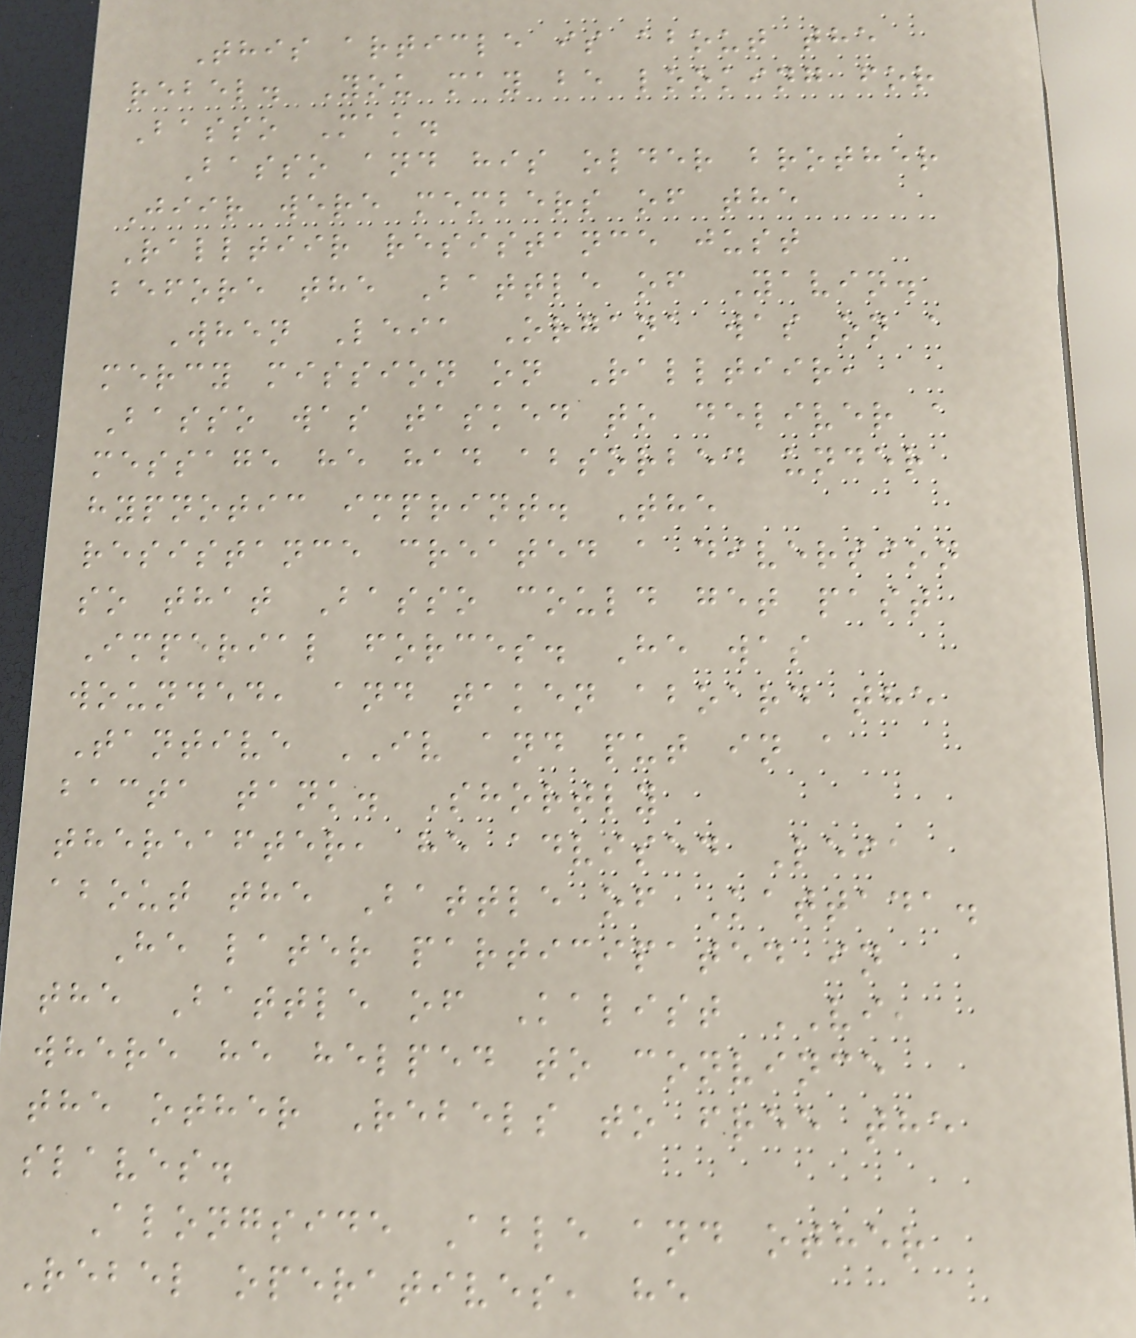This article is about the
rebel. You may be looking for
Basso Mak.
Basso and his older brother
Jiir were members of the
Ralltiir resistance just
before the Battle of Yavin.
When Leia Organa was on a
mercy mission on Ralltiir,
Basso was tasked to deliver a
message he had absorbed under
hypnotic imprint. The
resistance created a diversion
so that Basso could get past
Imperial forces. He was
wounded, and taken aboard the
Tantive IV and put in a
bacta tank. Shortly
thereafter, he advised Leia
about the Battle of Kattada.
He later participated in
the Battle of Kalist VI,
where he helped to convince
the other Rebels to free the
slaves.
Alongside Able and other
Rebel operatives, he
